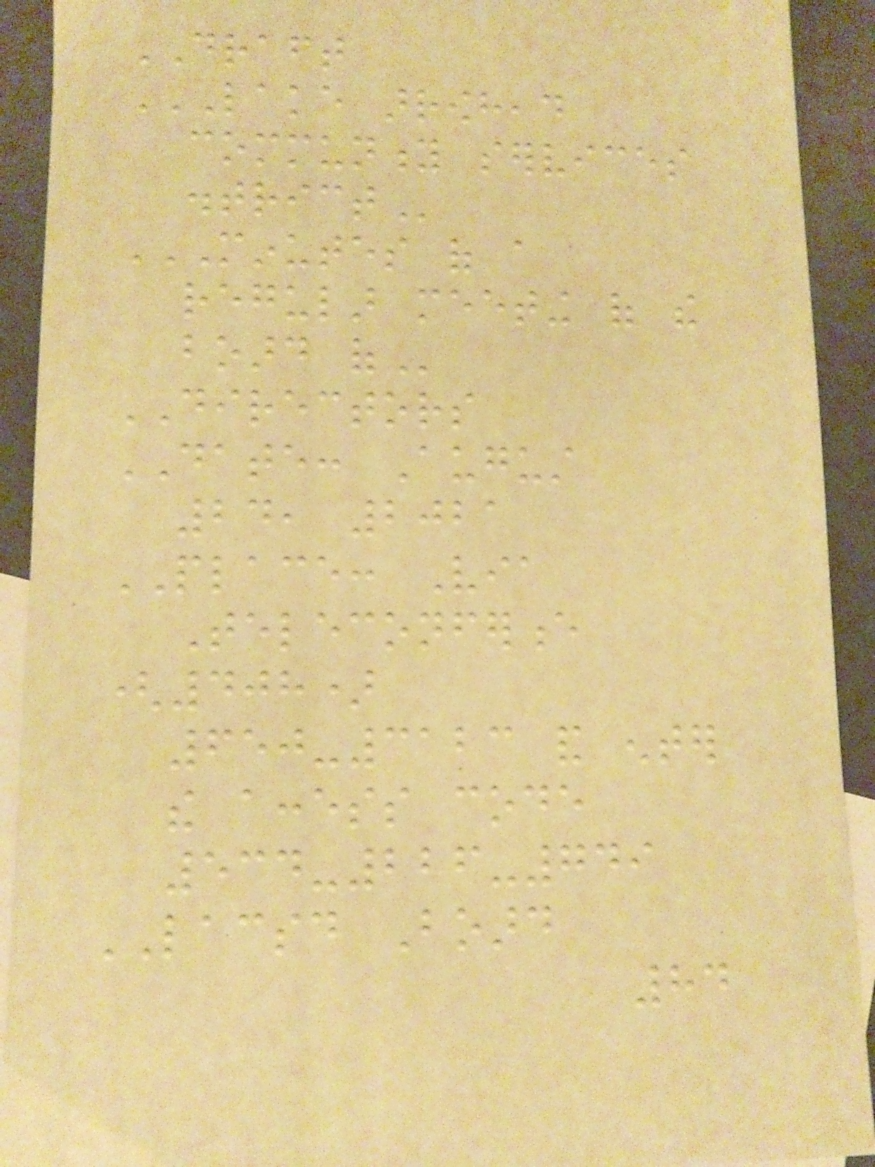DRAFT
LAKE ARROWHEAD
COMMUNITY SERVICES
DISTRICT
MINUTES OF A
REGULAR MEETING OF THE
BOARD OF
DIRECTORS
DATE: August
24, 2021
PLACE: Via
Teleconference
(408)
650-3123 and enter
the access code
534-226-749
LACSD Board
84
